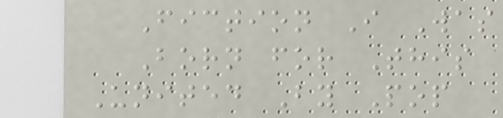Fiction I Was
Born for This
United By Pop
